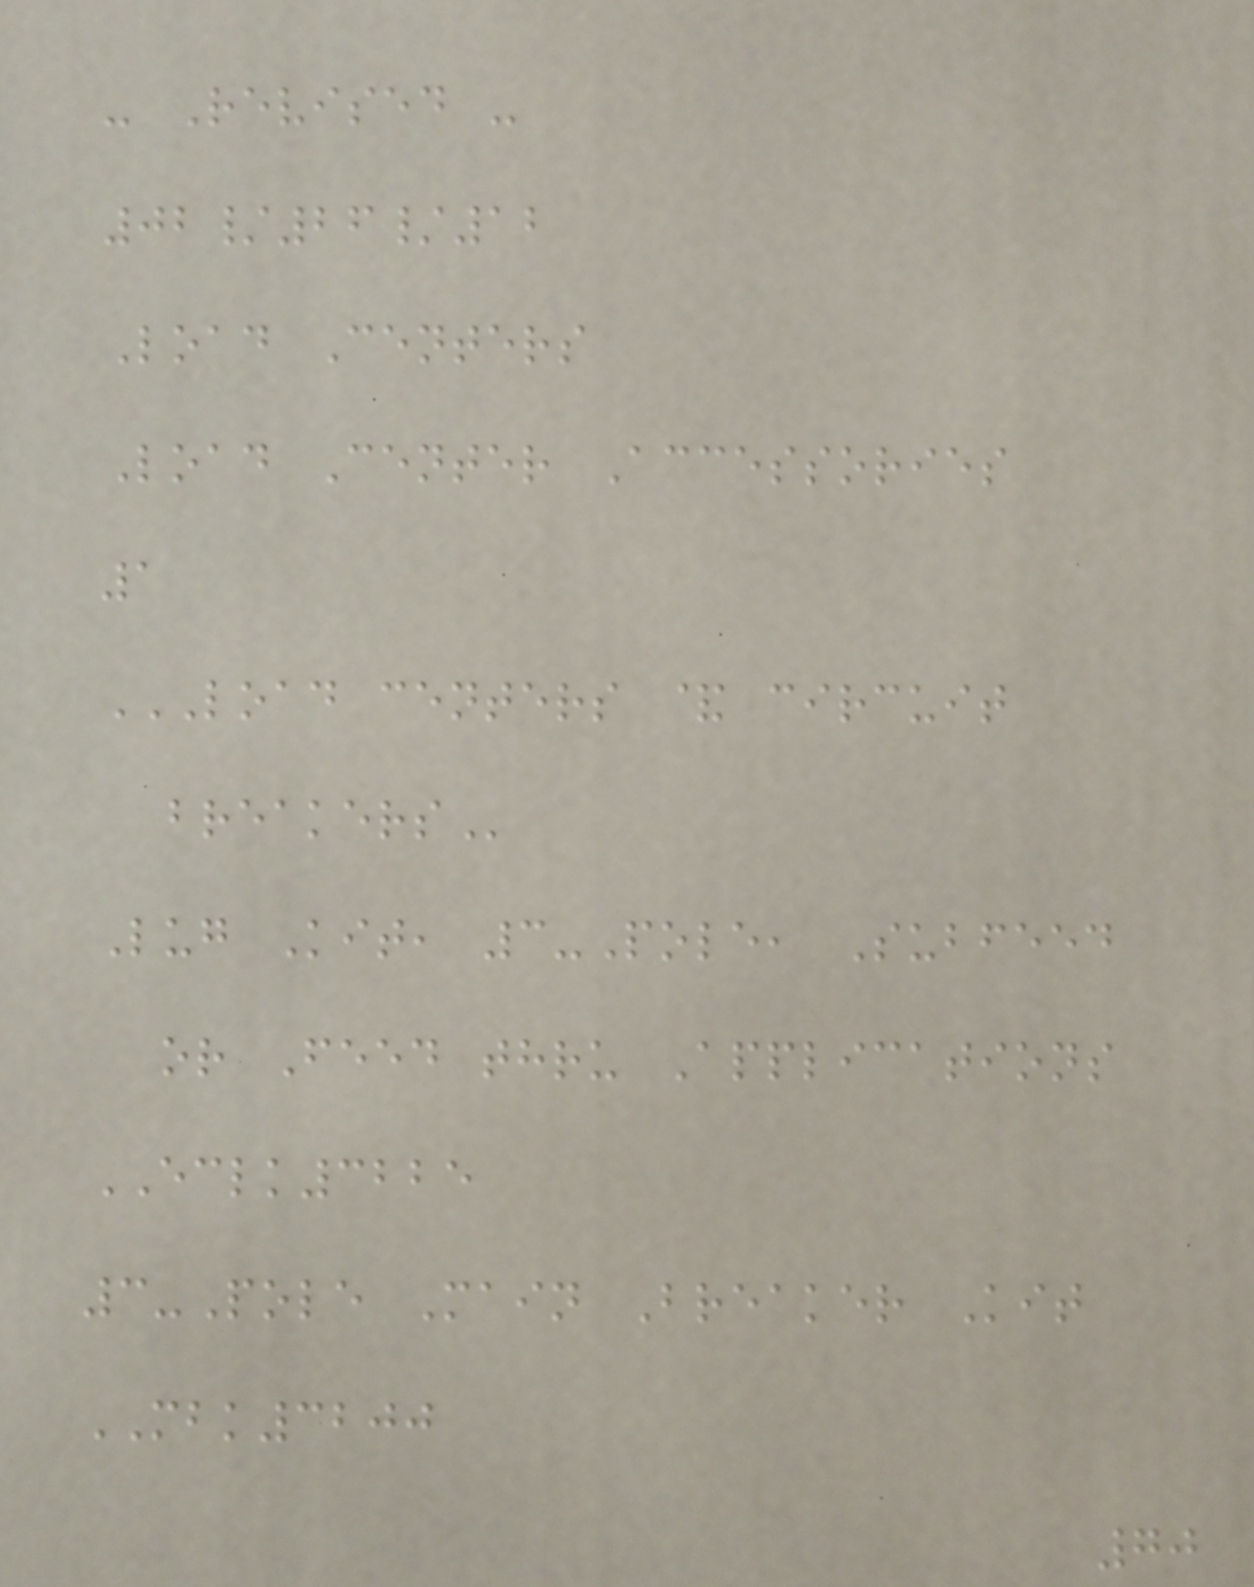- Revised -
02/26/12
Load Centers
Load Center Accessories
1
LOAD CENTERS & CIRCUIT
BREAKERS
Lug Kit, 3-Pole, Subfeed
or Feed thru Applications
ECLK3225
3-Pole Main Breaker Kit
MBK3200
70
